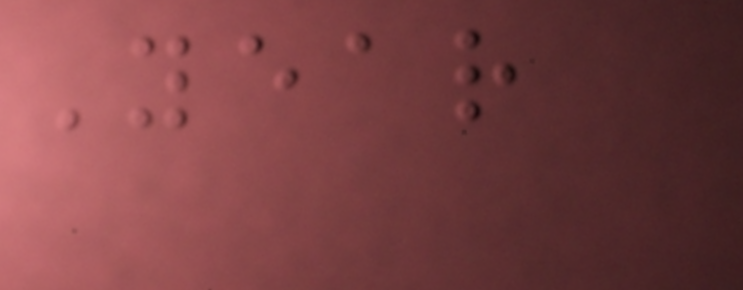Year
